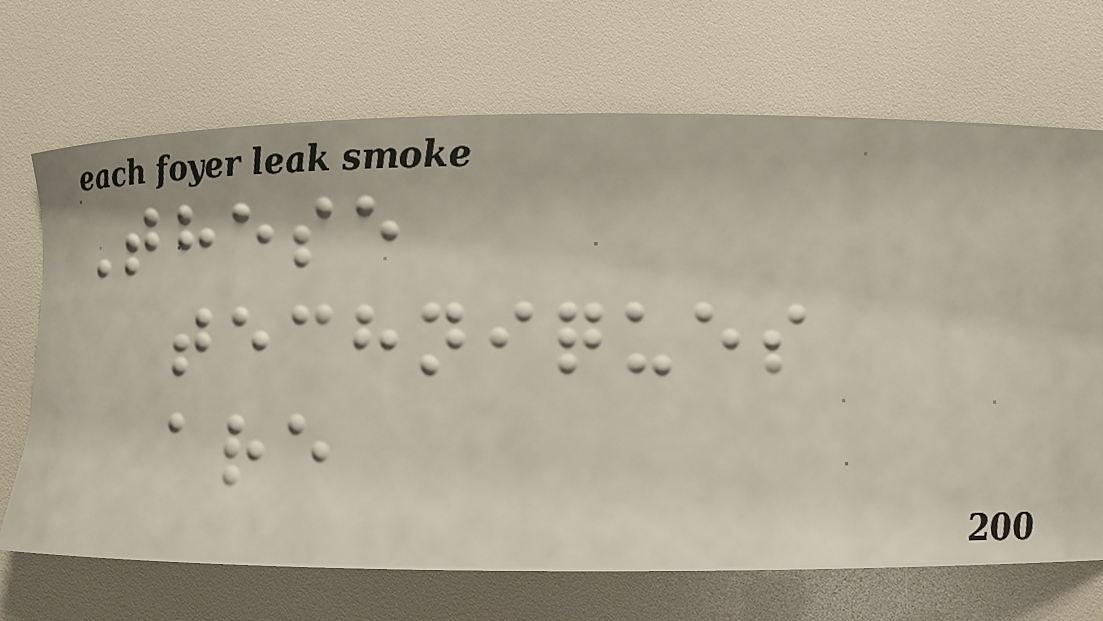These
techniques
are
